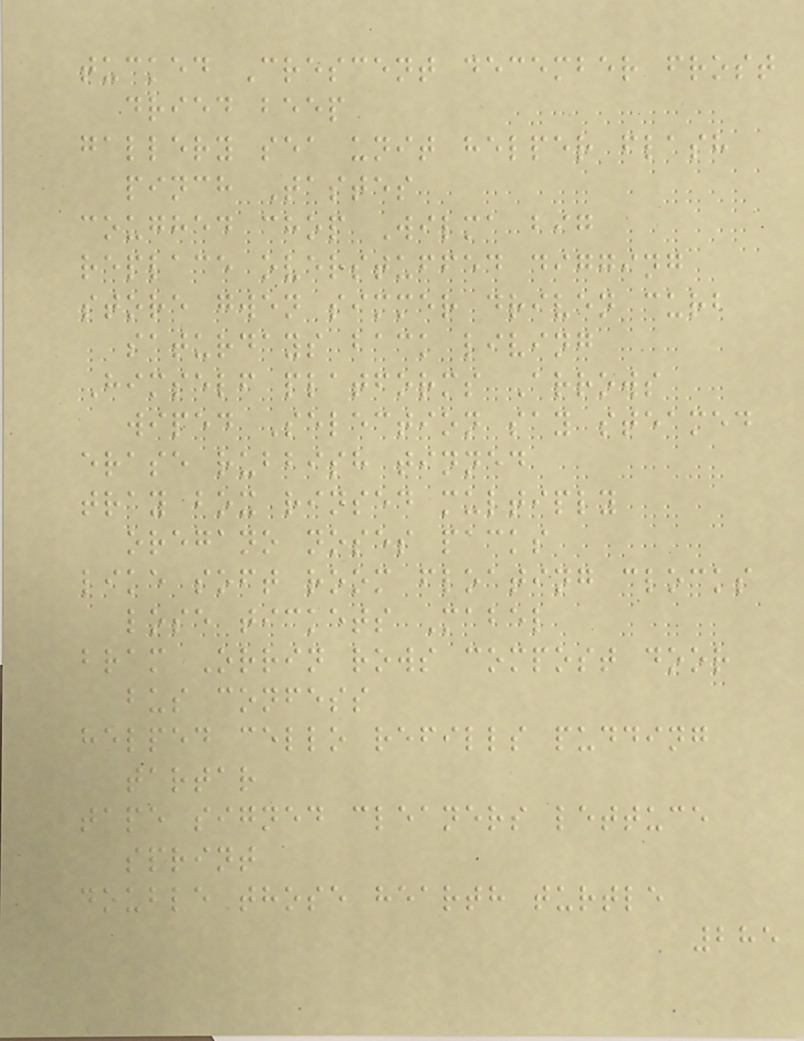tucked Crescent december frost
dried beep
gallery sea unit helper flash
pinch Tastes
coughed chop Wilma big
replace overstuffed digging
store gwen simmer driven curb
saturdays back living
Himself platforms Arrows
wiped Selection say steamed
erase rubbish tinned
tray box rinsed multiply
oregano noses packs
like soft room floating clocks
lose tickets Mabel
bram Orrin rows compost door
bus confess
helped cello refills pudding
tartar
tape signed cleaners lettuce
sprint
double those hearth turtle
285
